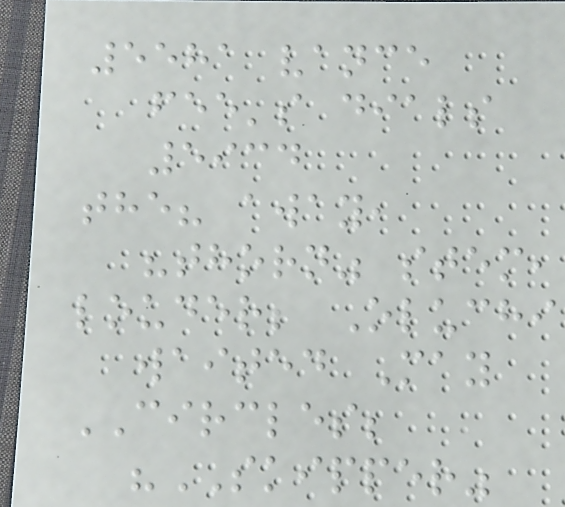5581 vance
fee's dials
5934
the? away,
"thorn" stem,
louder; Oluchi
waited May
CIRCLES;
"SKIPPER"
